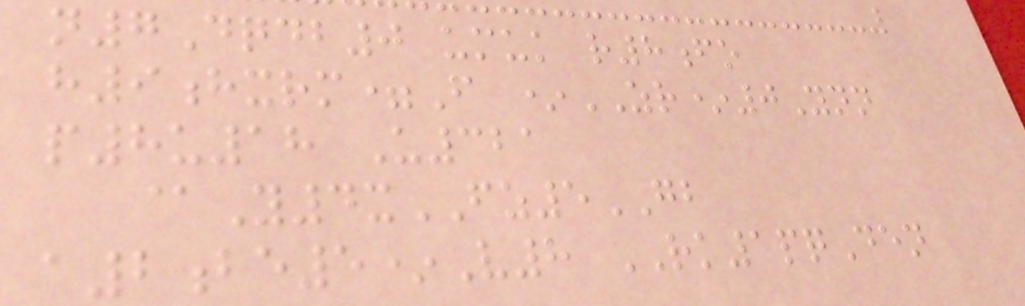n7Dqdb0 umuk r8fo
h9hxrm=F *ZR*0Ynn
p8u18 U321
@Y4xFZ5GB
a2be5*V8 RK1pqDen
